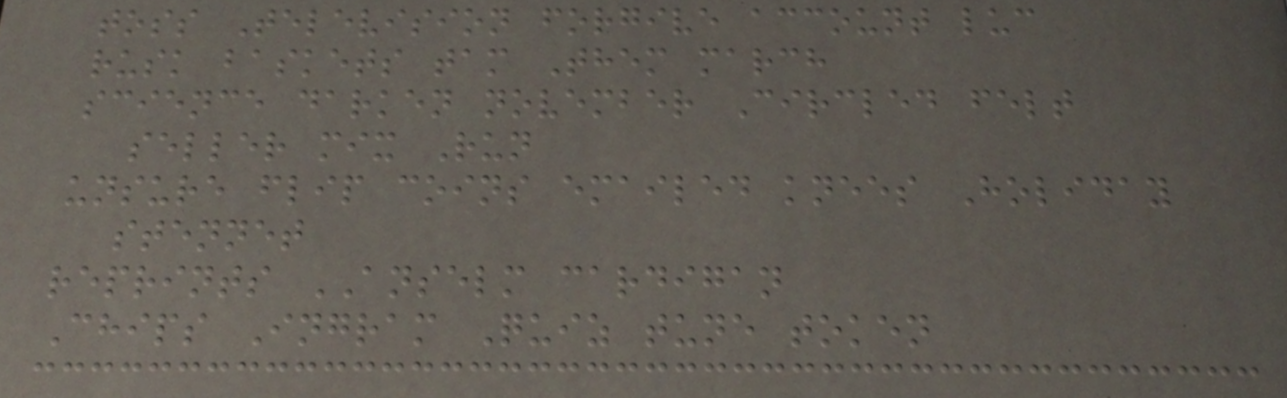toss Television forgive account luc
rusk baskets tam Them march
science darken november Circled felt
seller mix Run
unsure flip coins emailed knees Holiday
stennet
reprints ANSELM cardigan
Chips Ingram Quiz tune token
